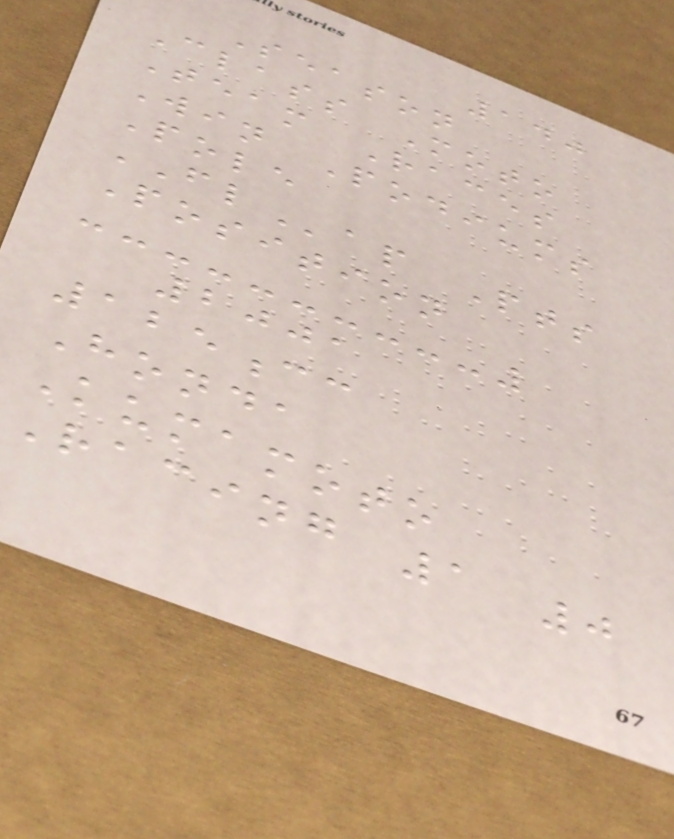140
Season
Class Moto
Team Races
Win Podiums
Pole
FLap Pts
Position
2001
125cc
Honda
Kumamoto
Racing 1 0
